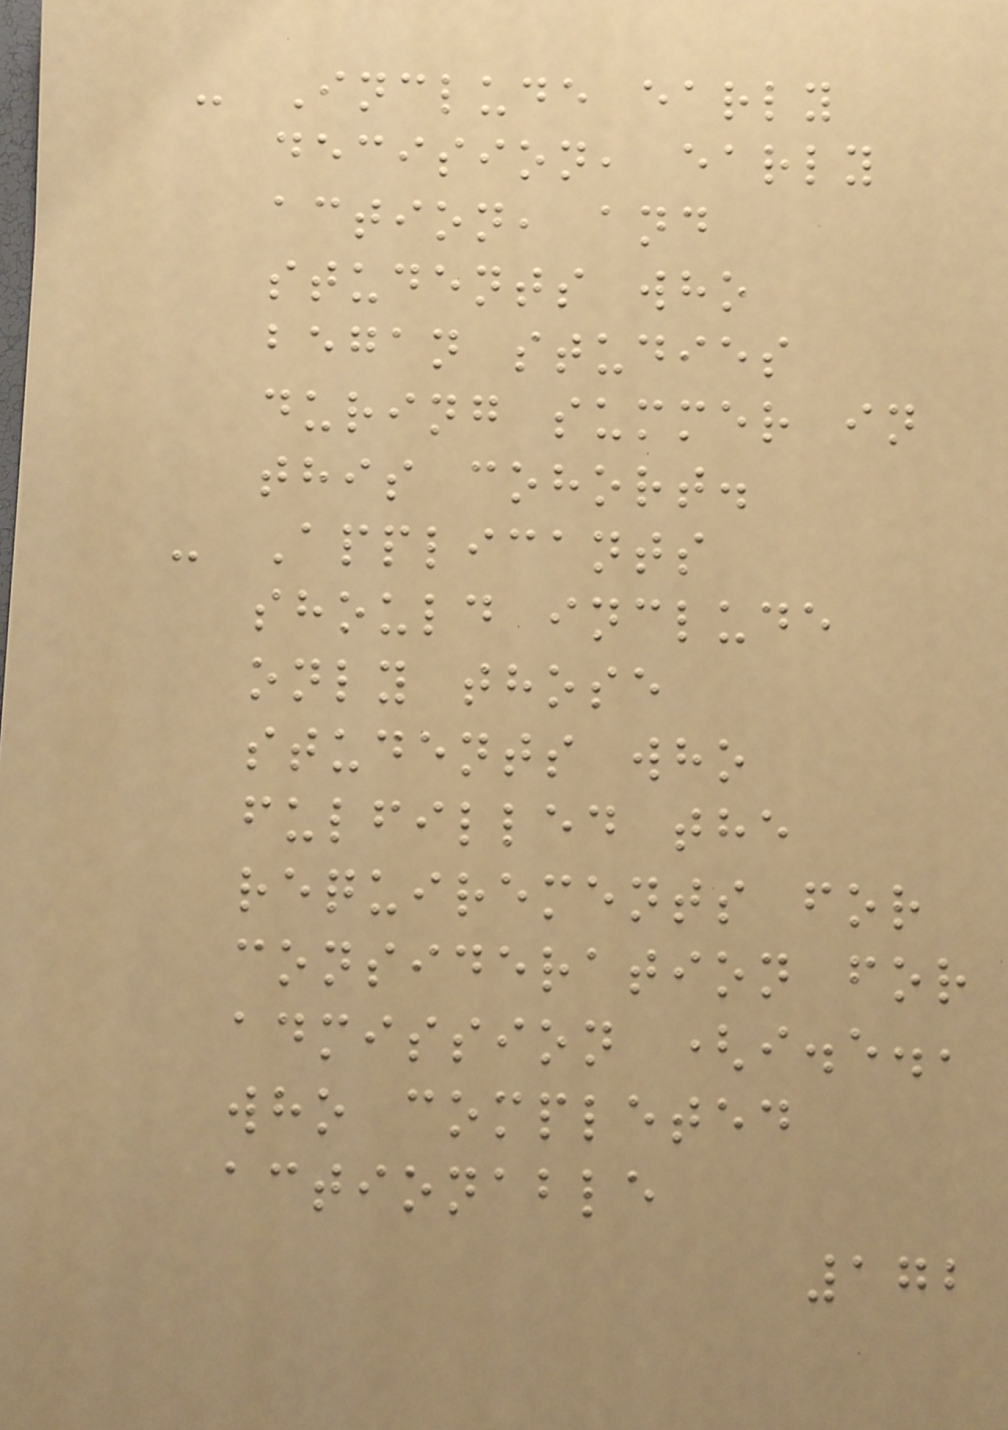- Include early
decision, early
action, and
students who
began studies
during summer in
this cohort.
- Applicants
should include
only those
students who
fulfilled the
requirements for
consideration for
admission (i.e.,
who completed
actionable
172
